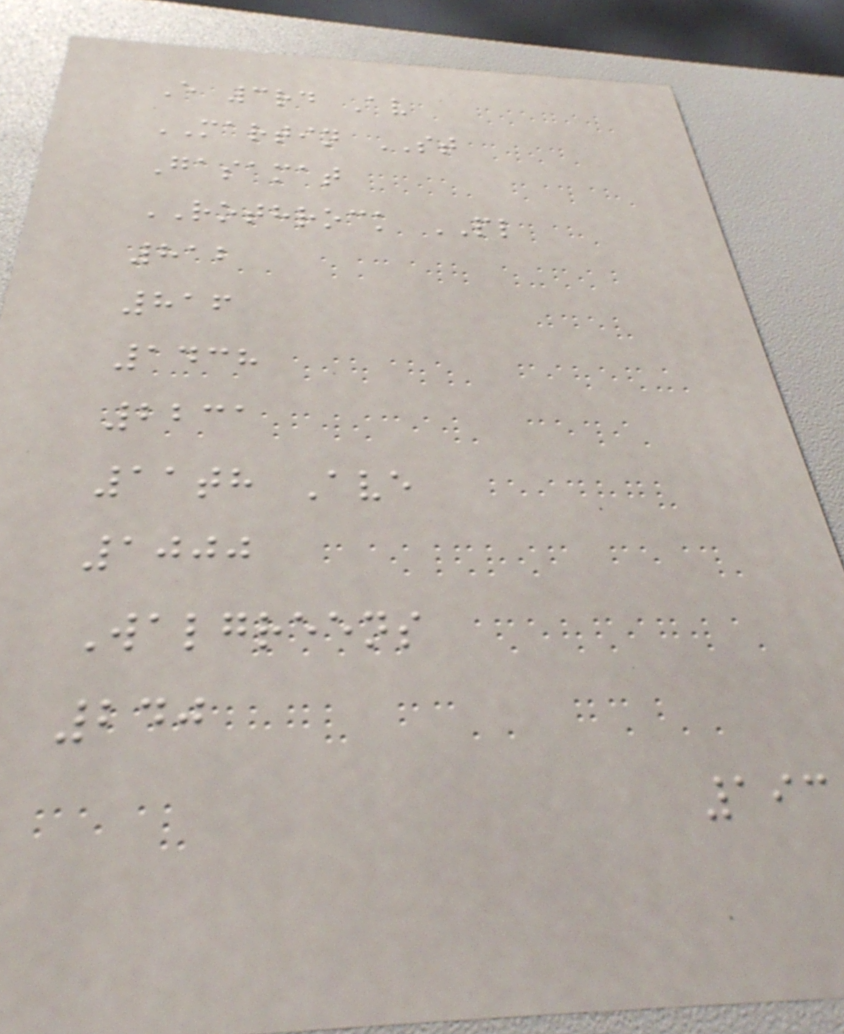E 3rd Av
MARTIN ST
Gasamat
ROTHROCK PL
812
816
1438
2231
11th Ave
1000
Walgreens
240
193
